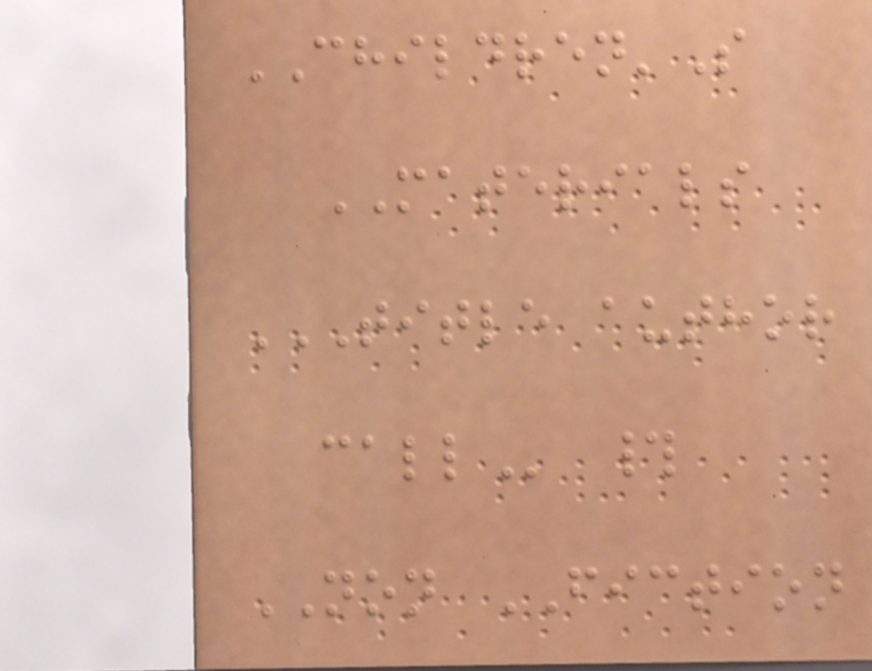CHILDREN'S
MATERIALS
TITLE AUTHOR
CALL #
NON FICTION
